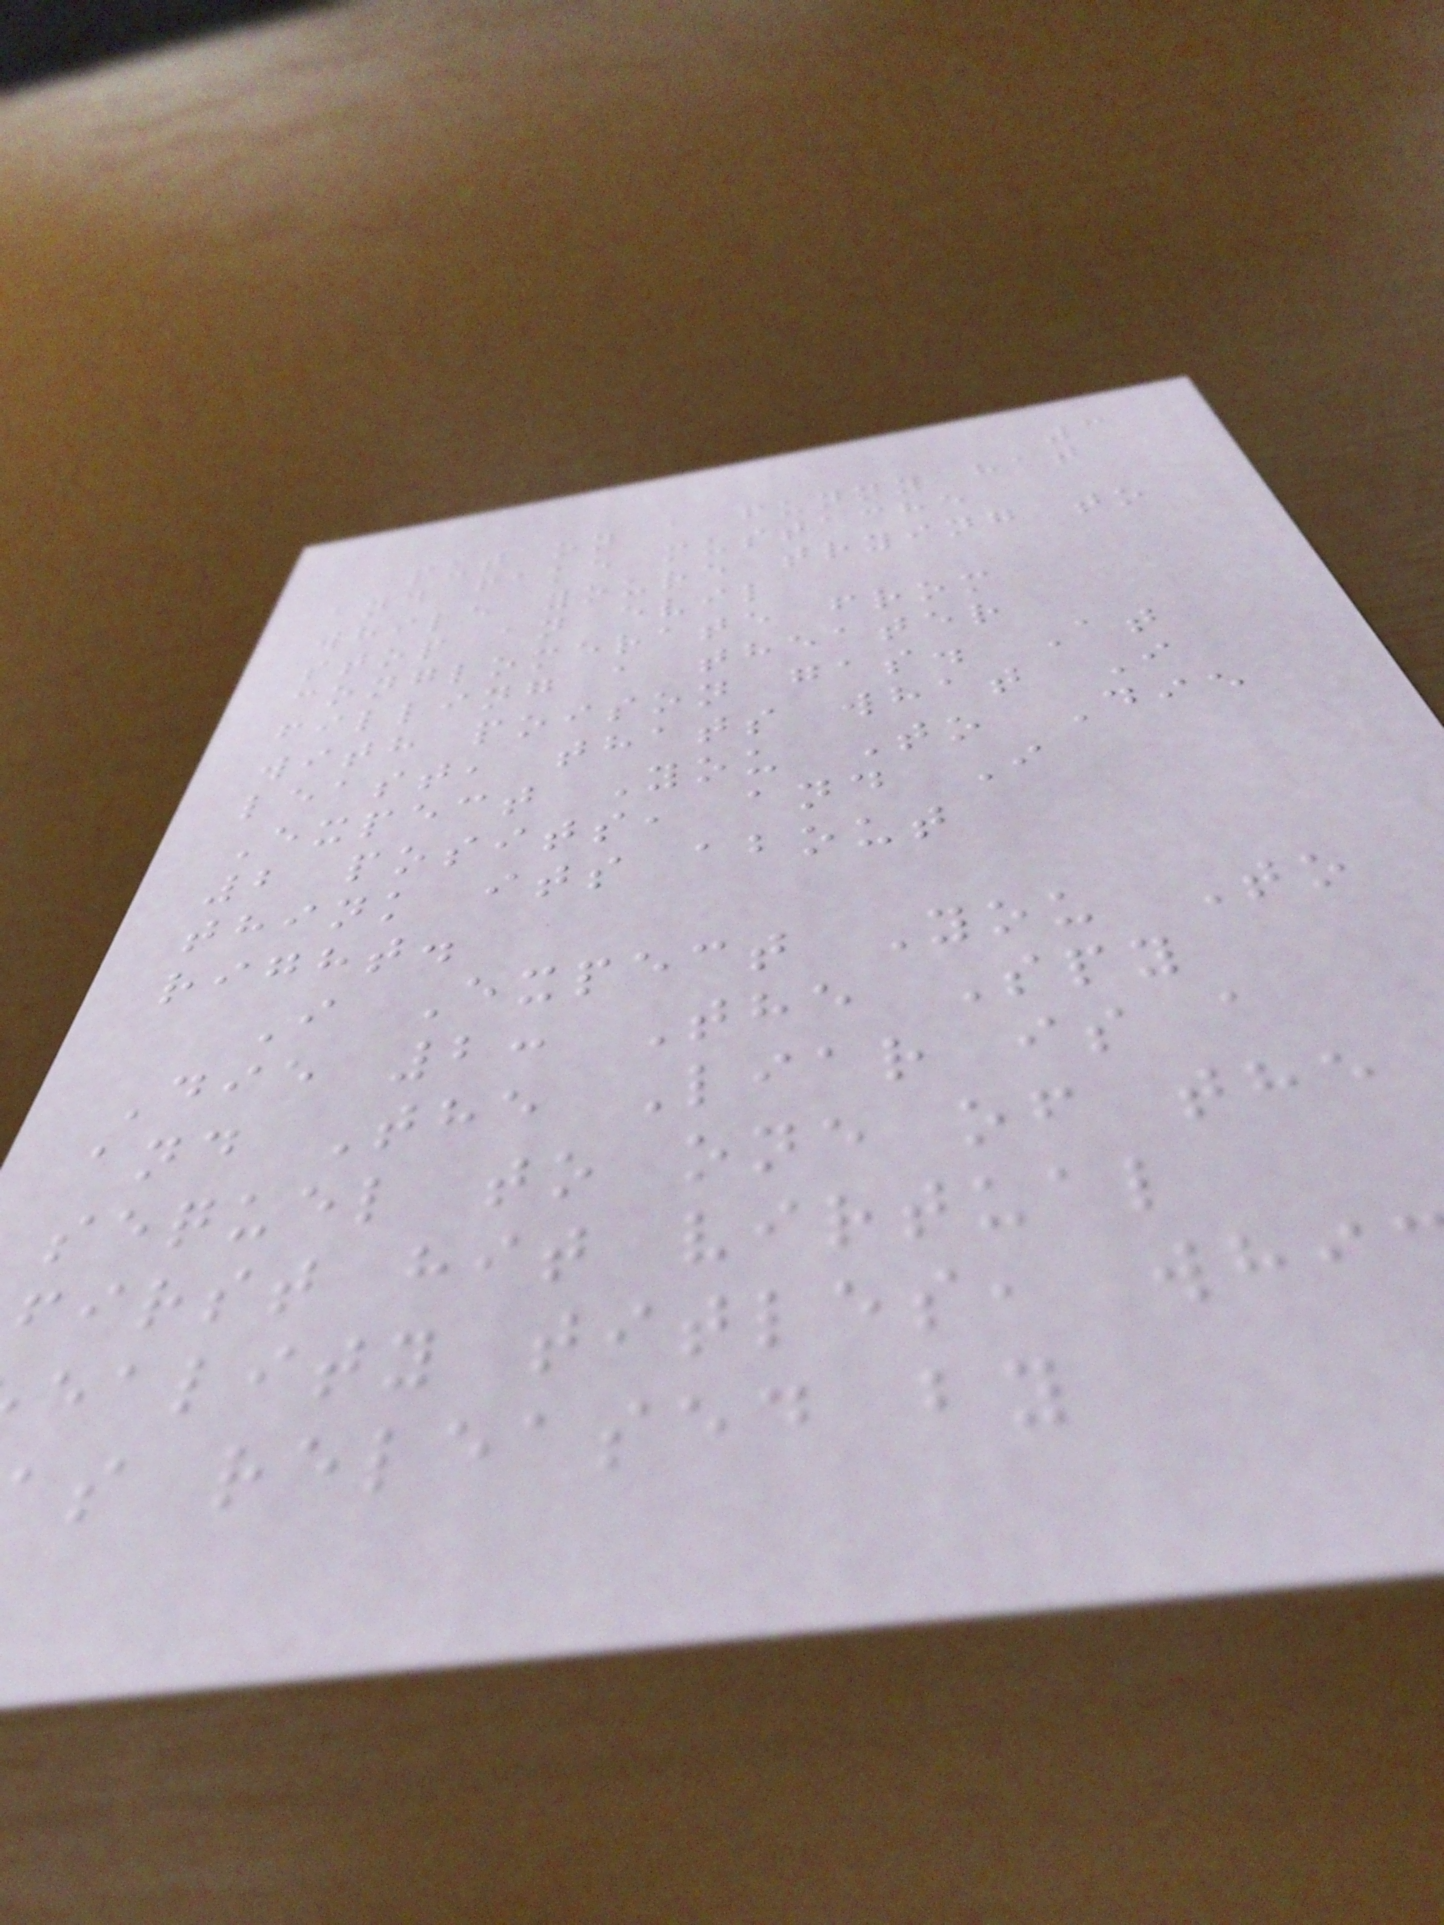3
put on a funny hat
and fake mustache
while youre trying to
stop an evil
conglomerate from
filling a theater
with poison gas. At
least, thats what I
Expect You To Die
2 posits, and I
think its about
right.
I Expect You To
Die 2: The Spy
and The Liar is a
sequel to one of the
first hit virtual
eality titles, whi
s released by
